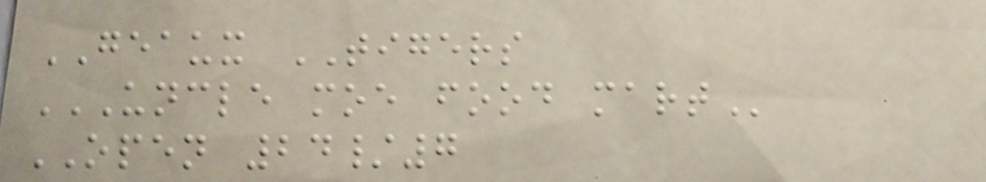GEAUX TIGERS
UNCLE MOE FOOD MART
OPEN 24/7
